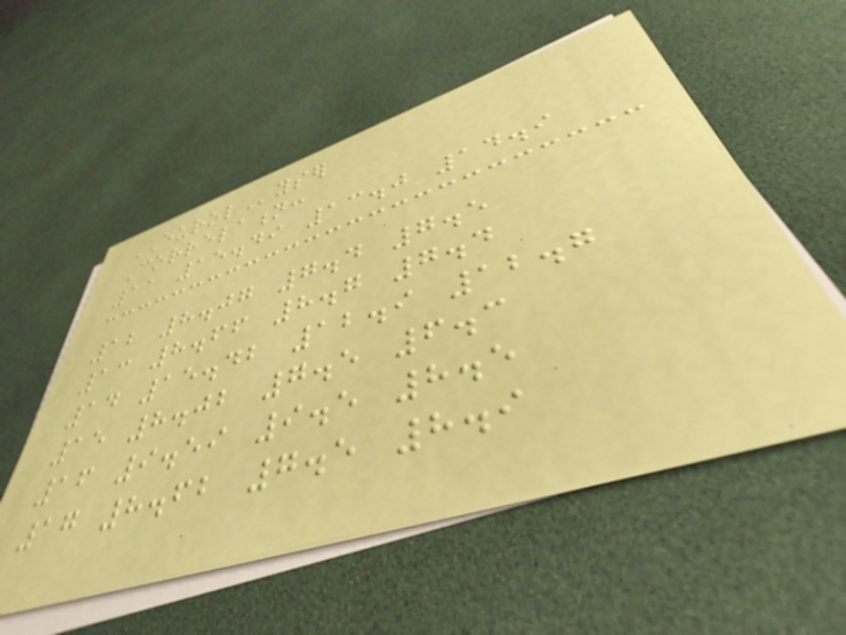EUROLyser
Correlation:
11 15.49 13.0 14.9
12 8.07 7.4 7.5
13 8.66 8.7 7.4
14 15.42 12.9 12.7
15 8.02 7.5 6.3
16 9.59 9.5 8.5
17 8.62 7.5 8.9
